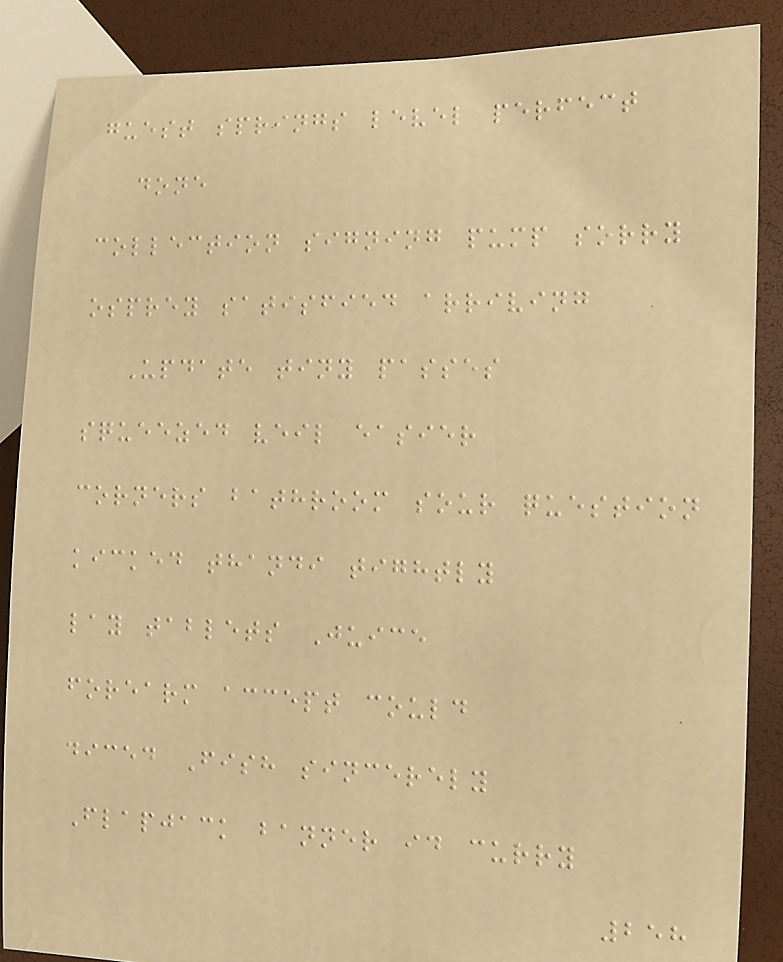guest springs level perfect
done
collection signing pump sorry
osprey satisfied arriving
Update tiny passes
squeezed veil easier
corners bathroom sour question
kicked thandi tightly
lay tablets Juice
forearm accept could
diced Fish sincerely
Flapjack banner id curry
258
